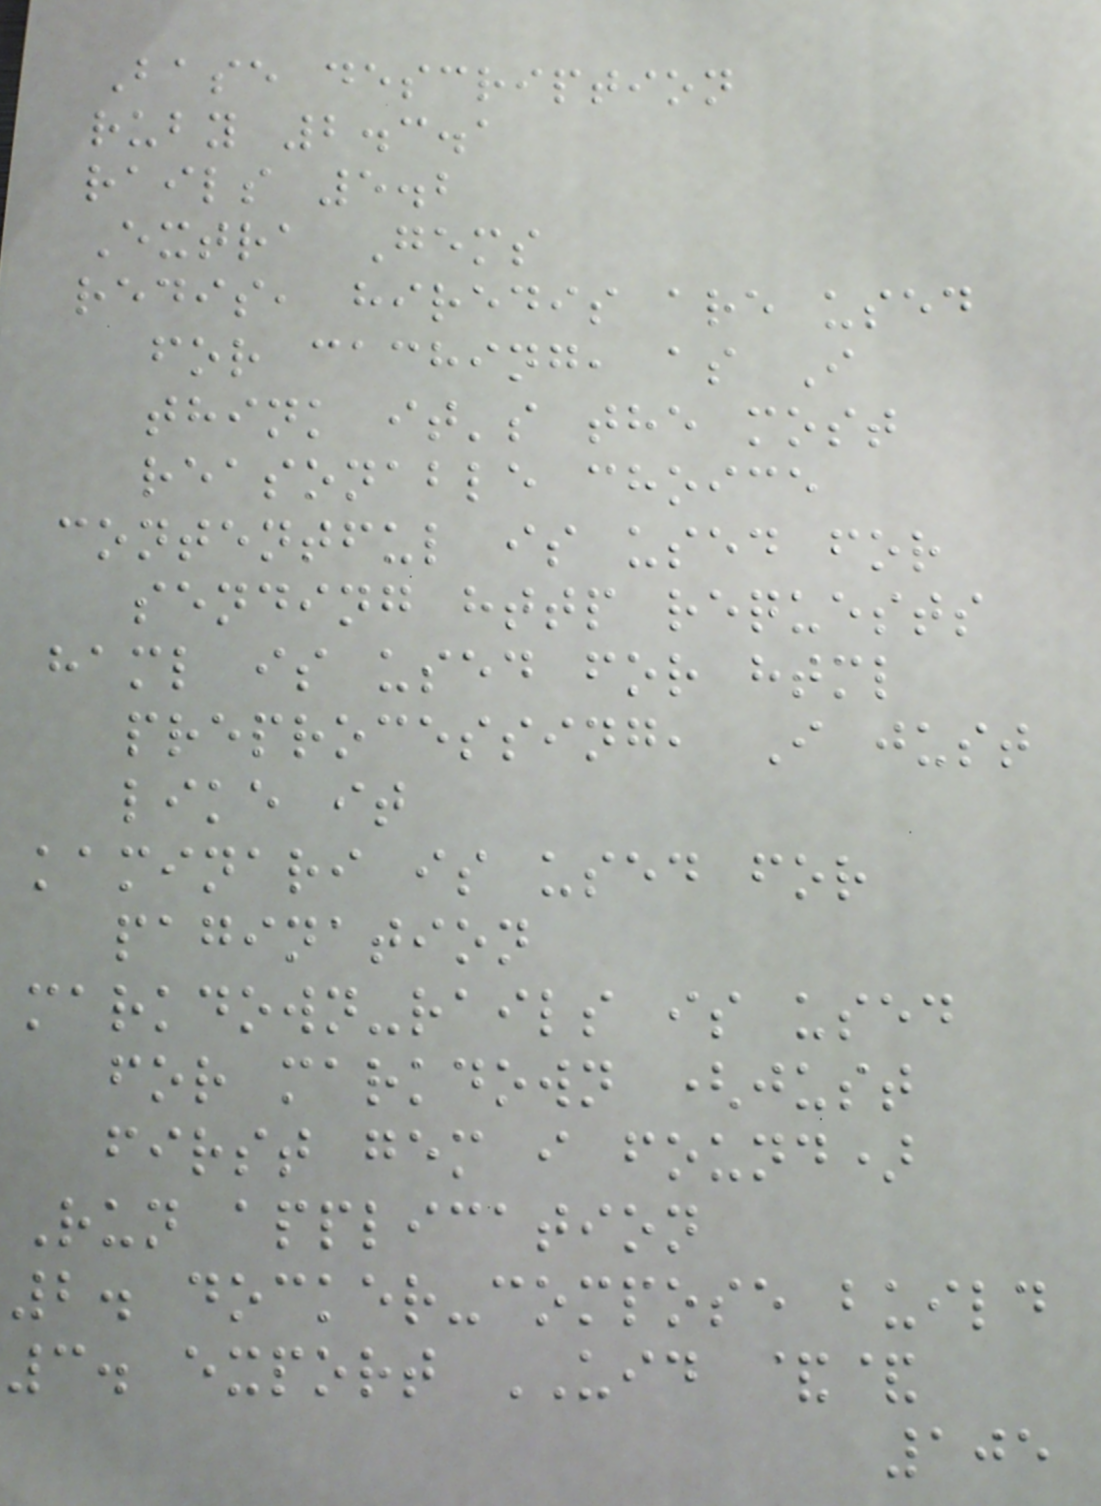Base description
ruby 2.3.1
rails 5.2
Extra Gems
redis, hiredis are used
for caching, as I
think it's the most
reasonable choice
contentful is used for
sending http requests
haml is used for html
preprocessing, I just
like it
kaminari is used for
pagination
markdown-rails is used
for markdown (just
first gem i found)
Run application
2. docker-compose build
3. export UID &&
105
